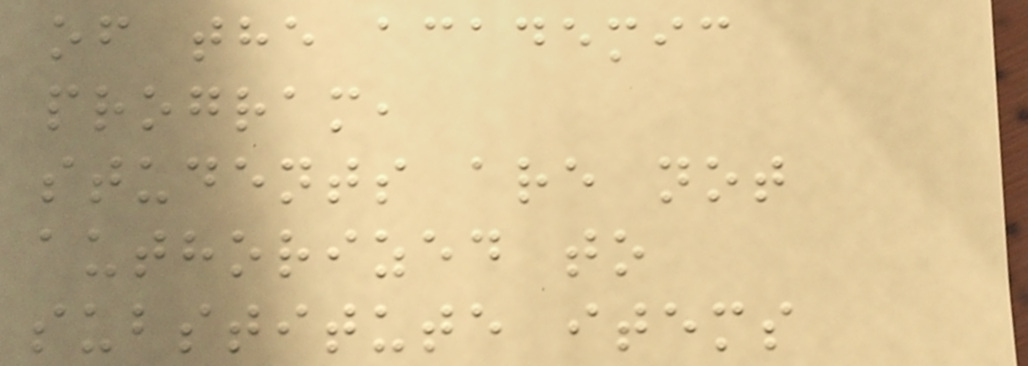of the academic
program,
students are not
authorized to
substitute items
